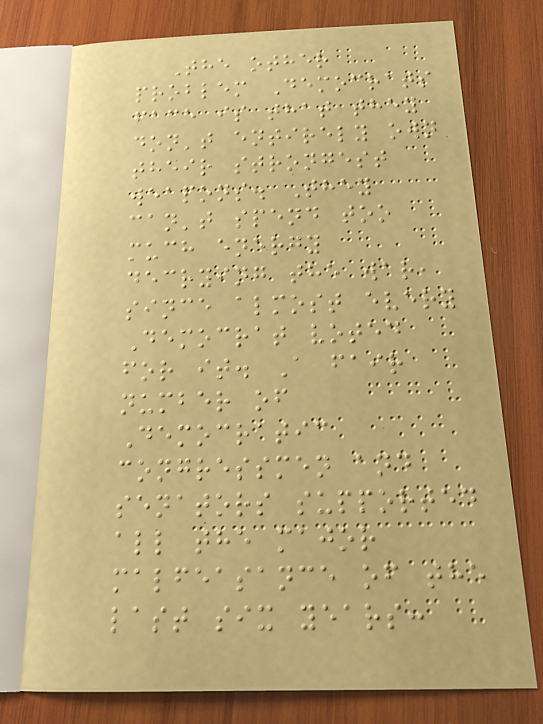The other
problem Democrats
face is that they
don't entirely own
their strongest
weapons. They
can't spend too
much energy
decrying the war,
since almost every
Democrat voted
for it. A fair
number of
Democratic
congressmen and
senators supported
all the major
malfeasance of the
last six years:
